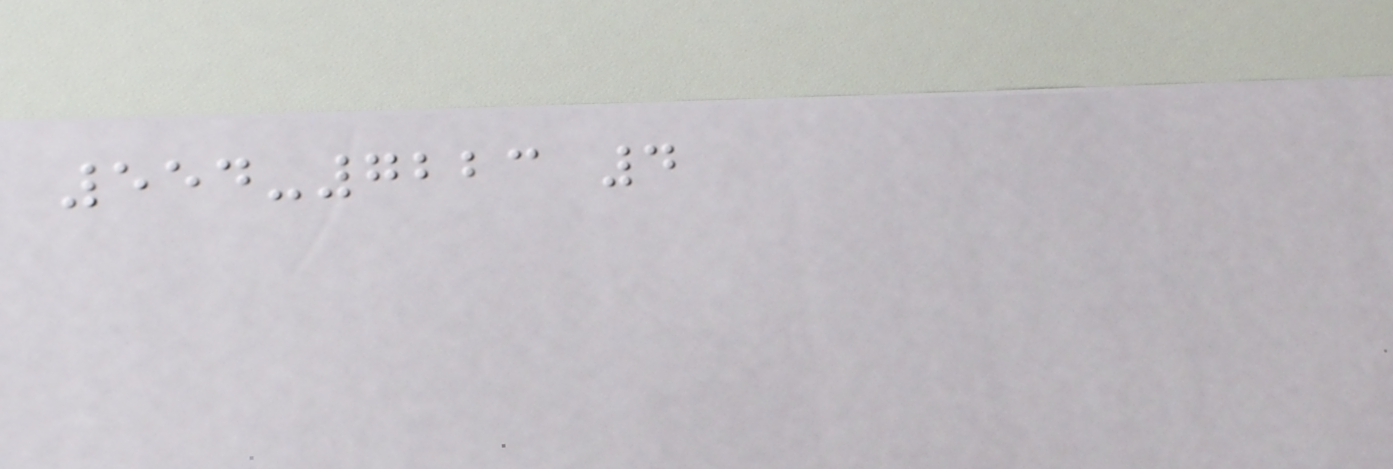554-7223 4
